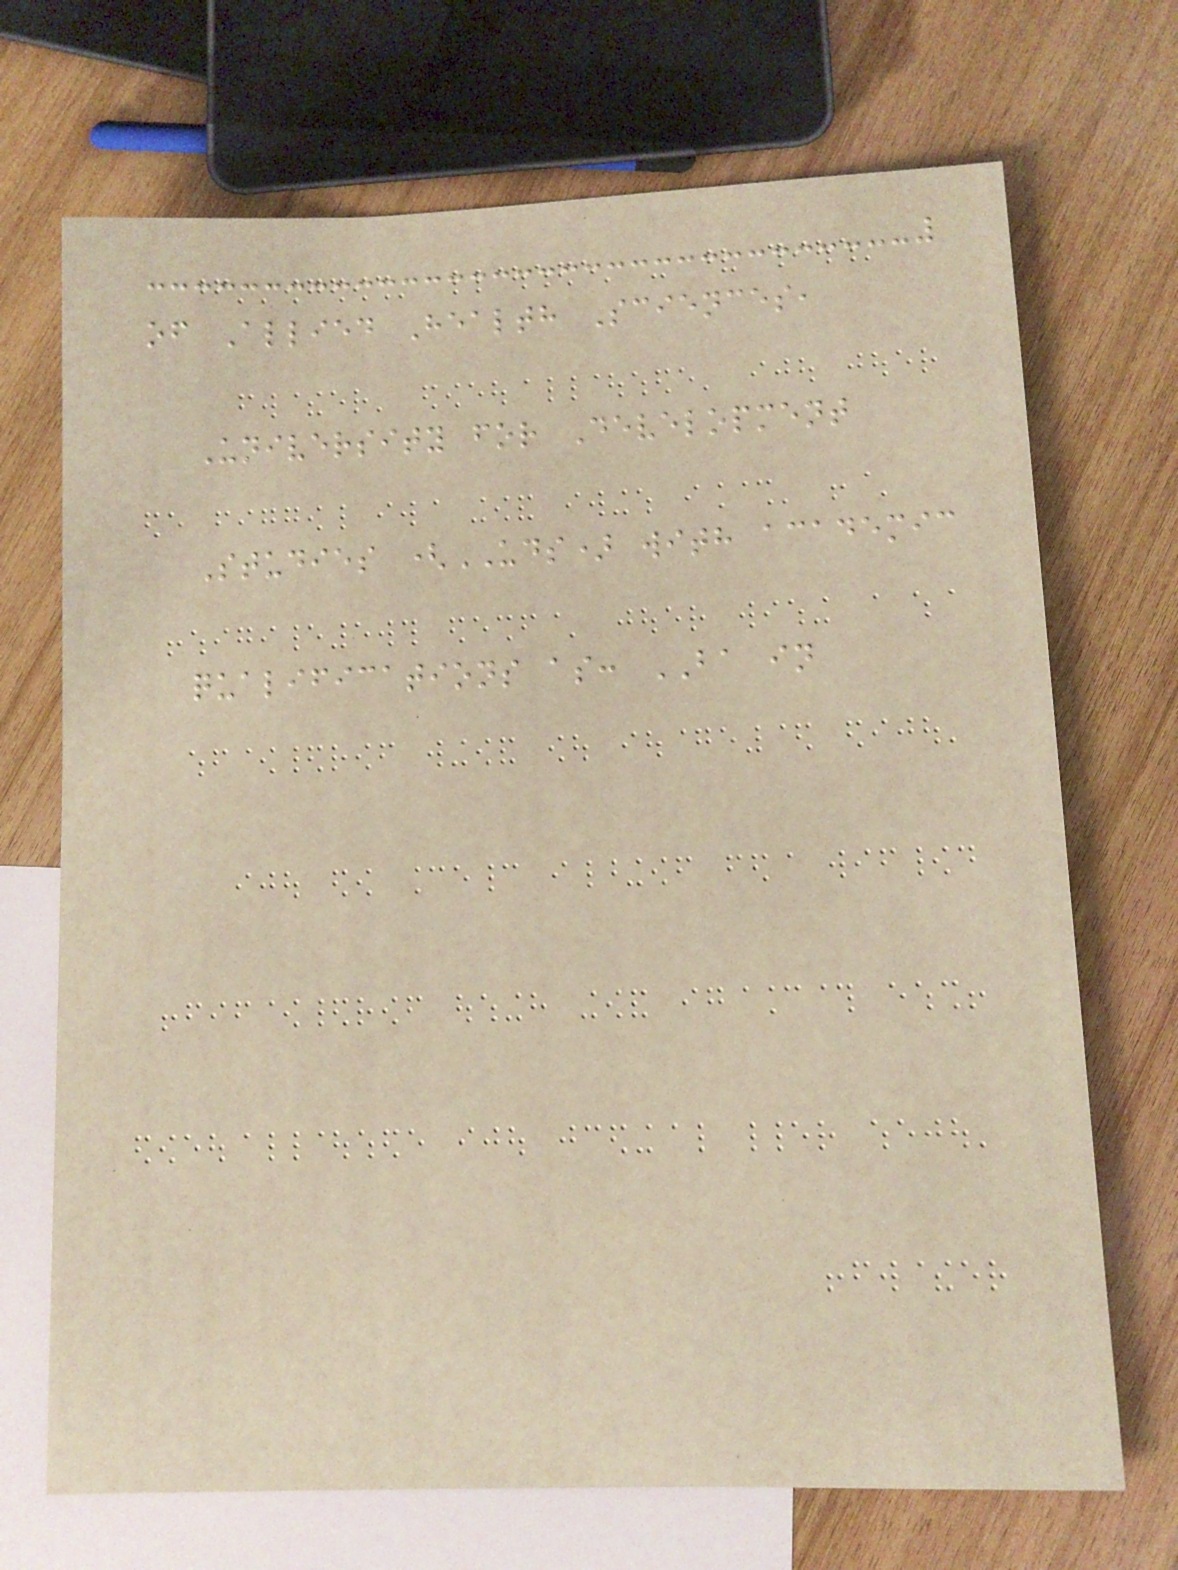of Allied Health Sciences,
University for Development
Studies (UDS) with academic
qualifications as: BA in
